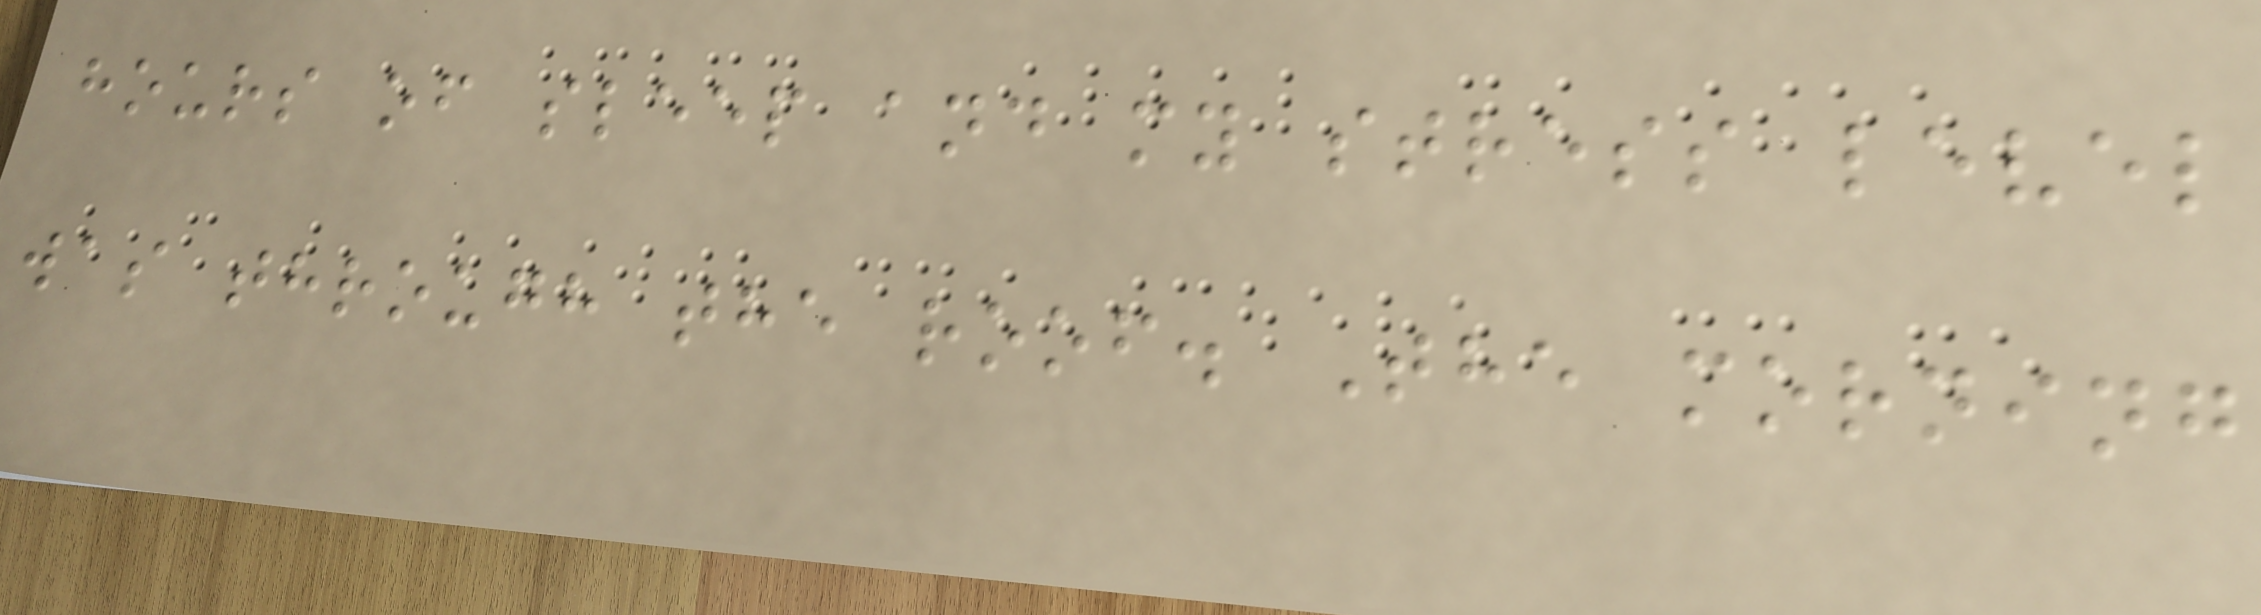hours of sleep and my stress level
was through the roof. The morning
